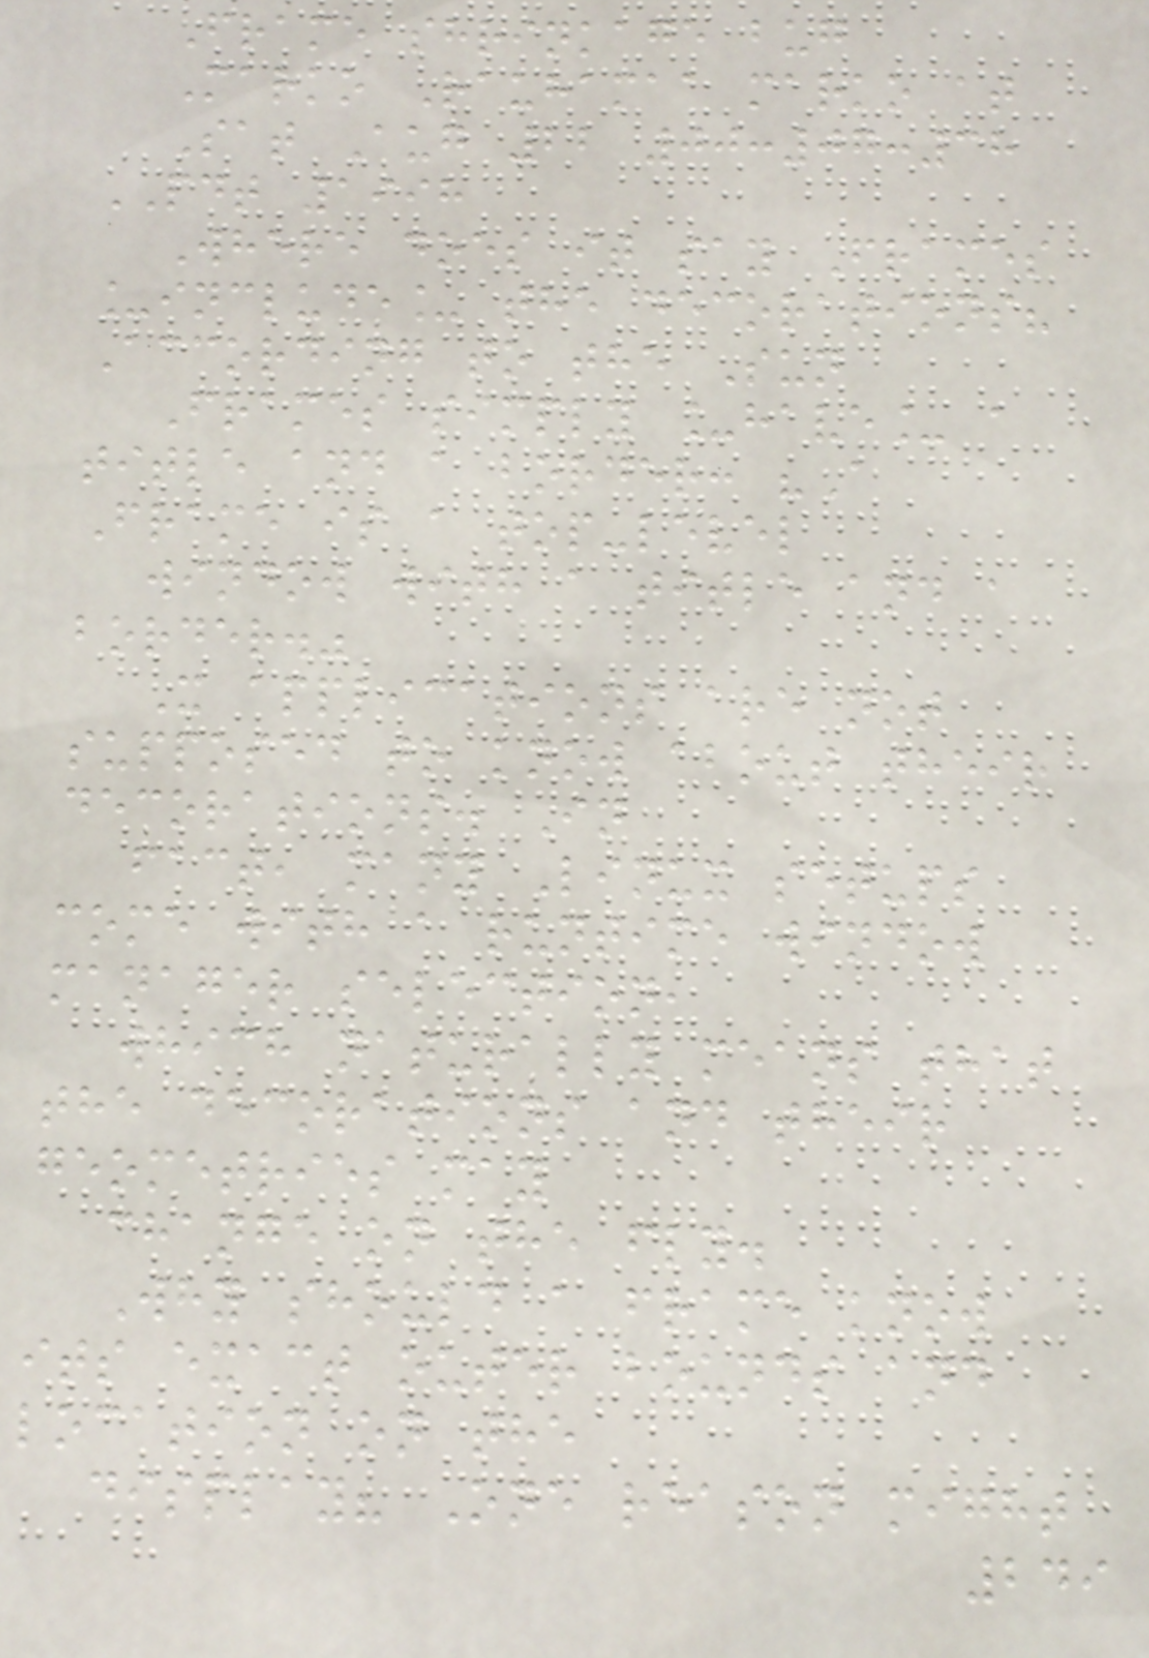Frame shrinkage bug
Marko Rauhamaa marko at
Sat Aug 22 00:07:38
PDT 1998
Where does it say Frames
_include_ the decorations?
According to the Sun
Frames simply _have_ a
title and a border: "A
Frame is a top-level
window with a title and a
border."
X applications are not
supposed to know about their
decorations. In
fact, many Linux setups
come with a runtime window
manager selection,
which naturally means that
the decorations and their
geometries may
change on the fly.
Why should a frame know
its exact outer bounds and
location on the
display? One reason might
249
